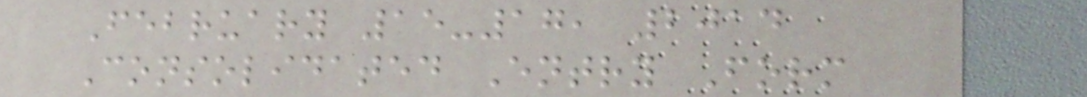February 15-17, 2014
Consolidated Entry Form
